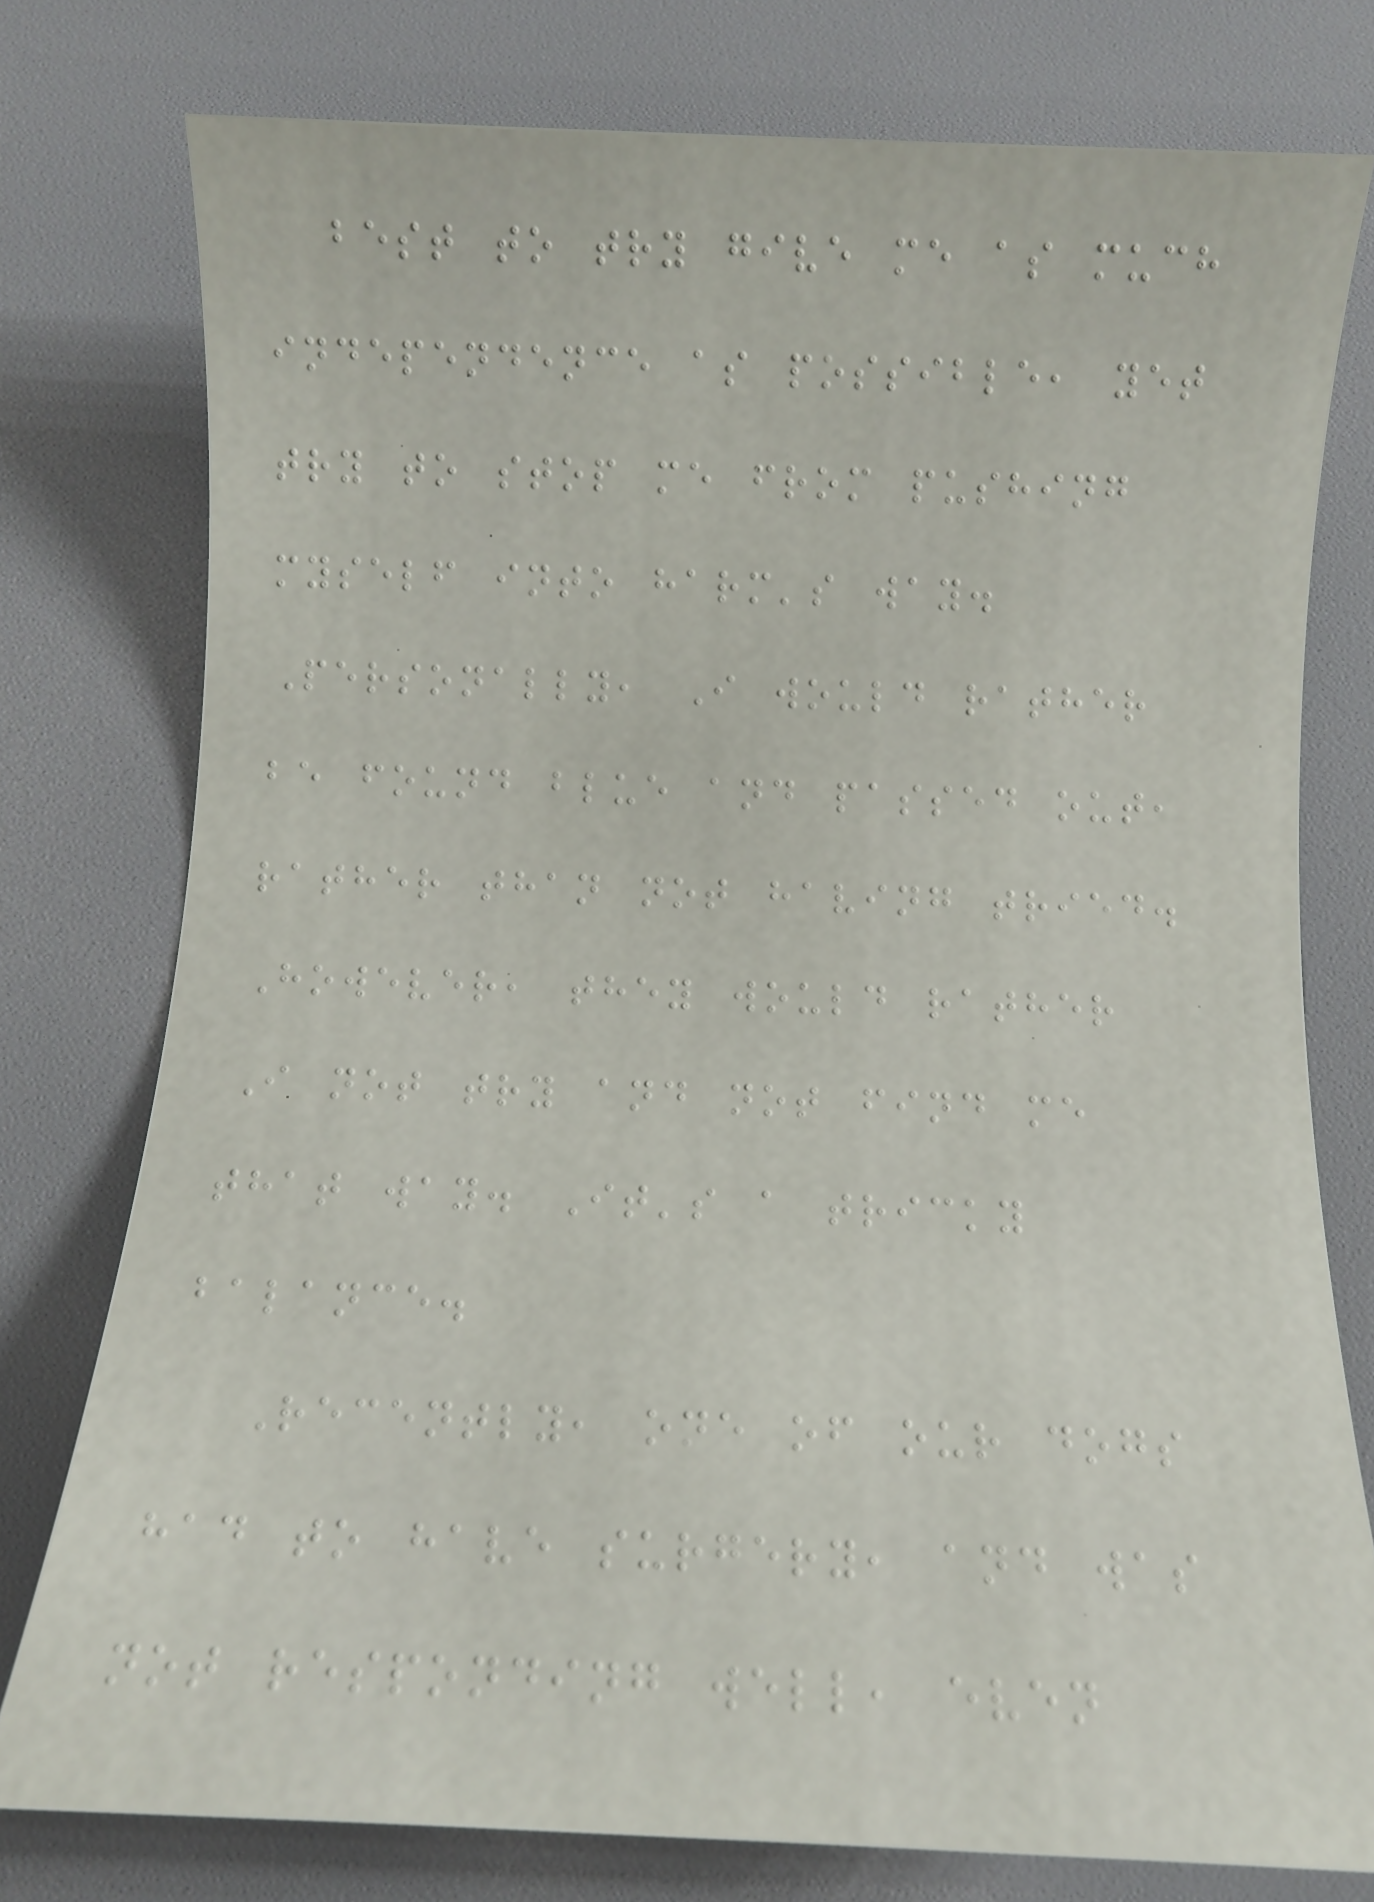best to try give me as much
independence as possible, yet
try to stop me from pushing
myself into harm's way.
Personally, I would rather
be found blue and passed out,
rather than not having tried.
However, they would rather
I not try and not find me
that way. It's a tricky
balance.
Recently, one of our dogs
had to have surgery, and was
not responding well, even
